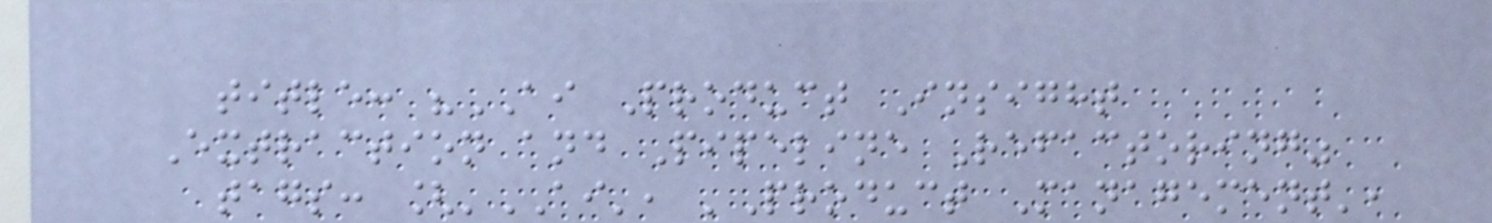title: "AI Product Insight
Extraction and Pipeline Refactoring"
tags: ['AI', 'Product Management',
